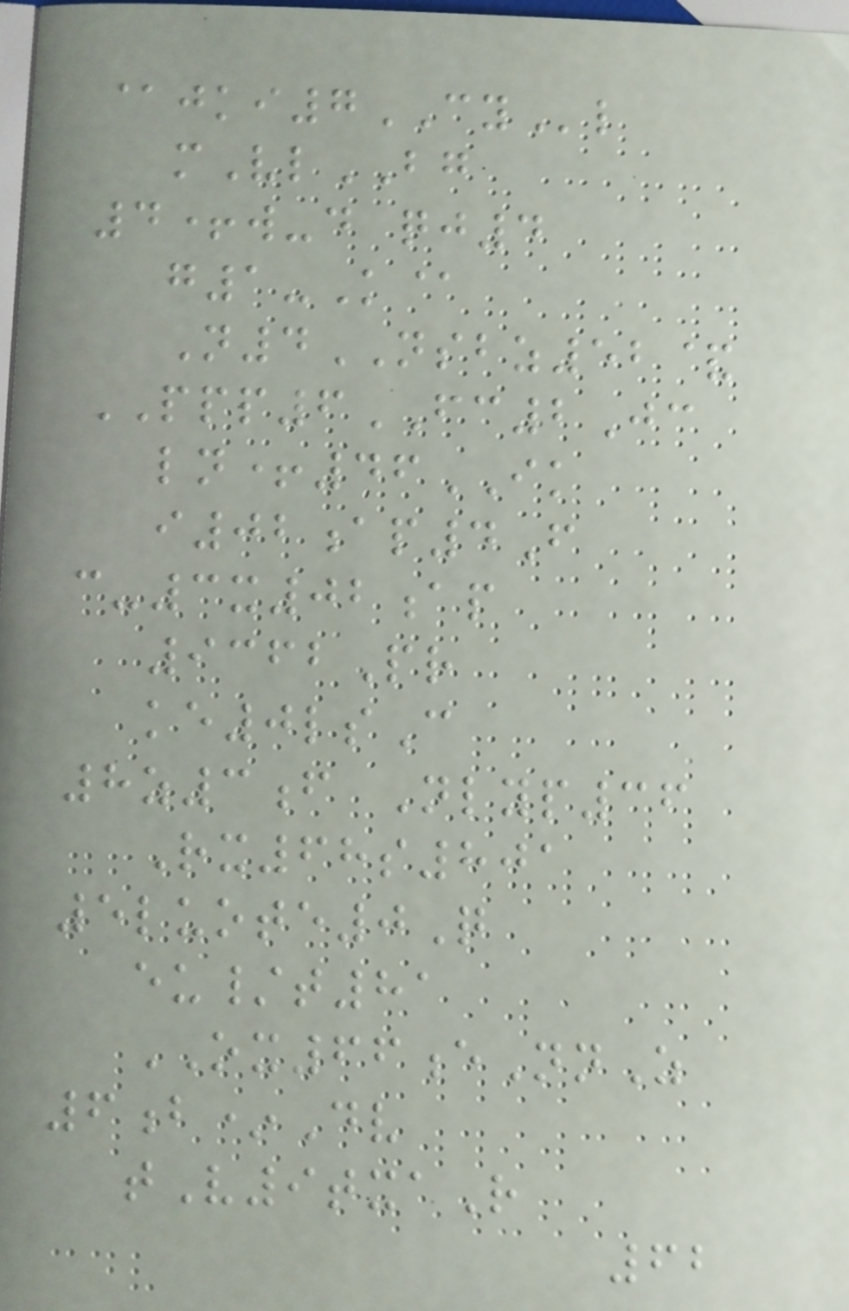@jki7CYl
mVlBG
4+w-d qj4
g1-K@
N4NSBZ52&
PPP6FC2Jc
ln+46IK
i02ap4F
c-3x02ap
9362Pr
ke0lsC
8z3f Nlyp36
Rx68s801
5luote0Q
eu/t81
OX66eNnZ
6b*Dv
tV9txaR
62
